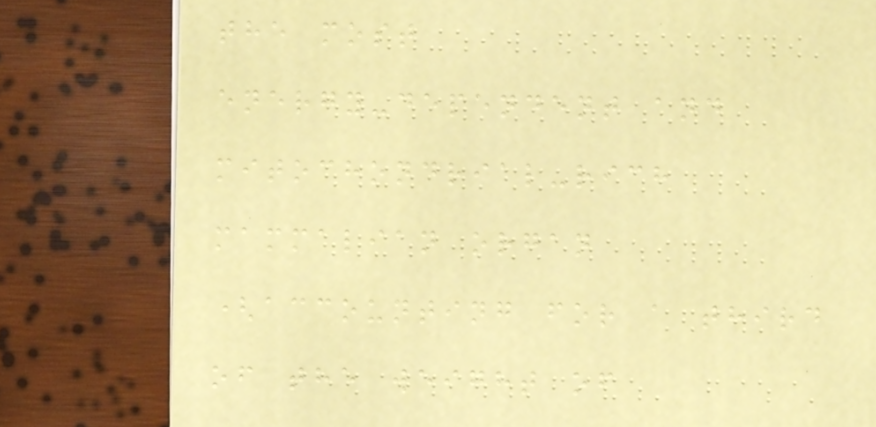the most
energy-dependent and
mitochondrial-rich
mammalian organ
(accounting for a third
of the weight of
